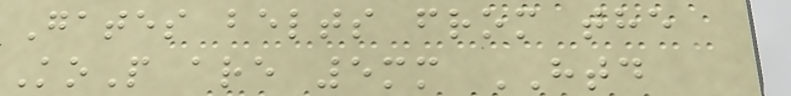Gates belts from the
KoP are 5mm HTD
